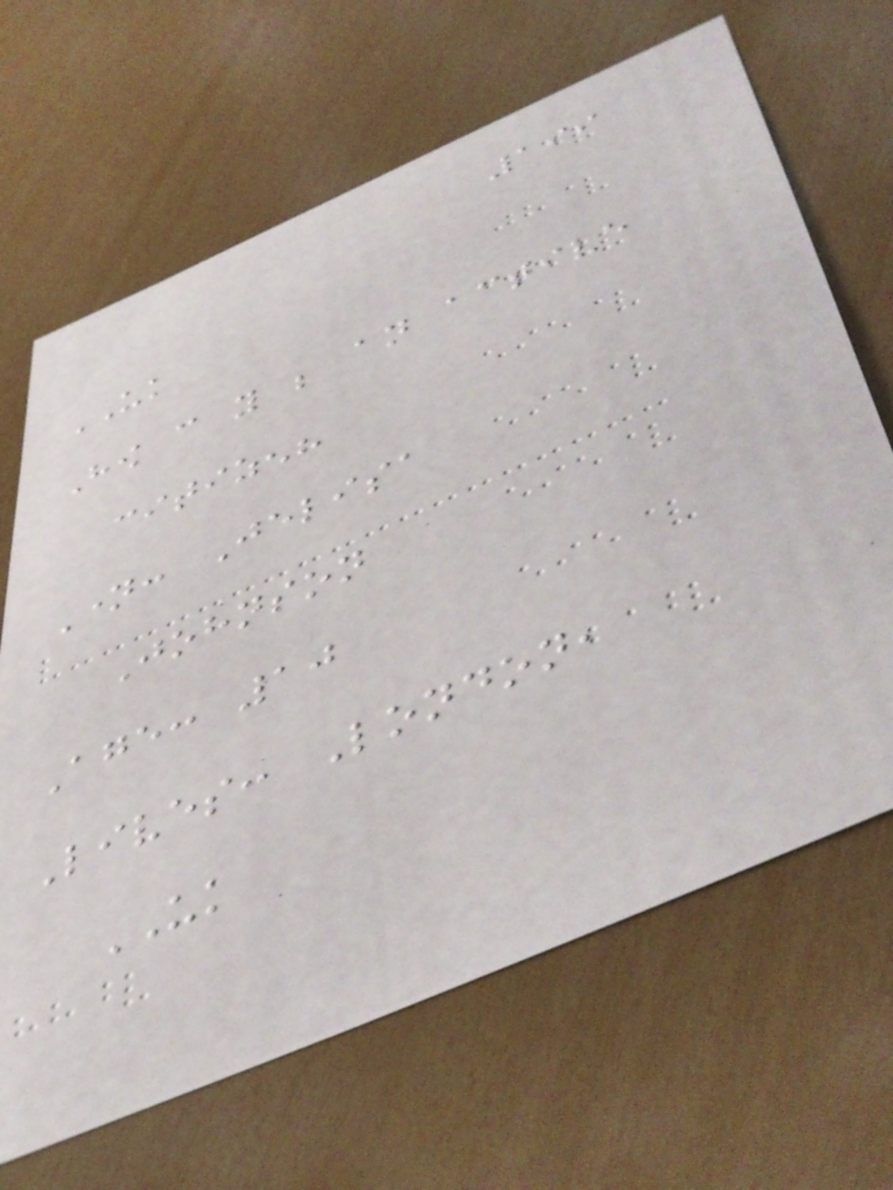199
UK
How can you be an active
citizen?
Name: Jelisa
Johnson
Age: 10
Lives: London,
UK
